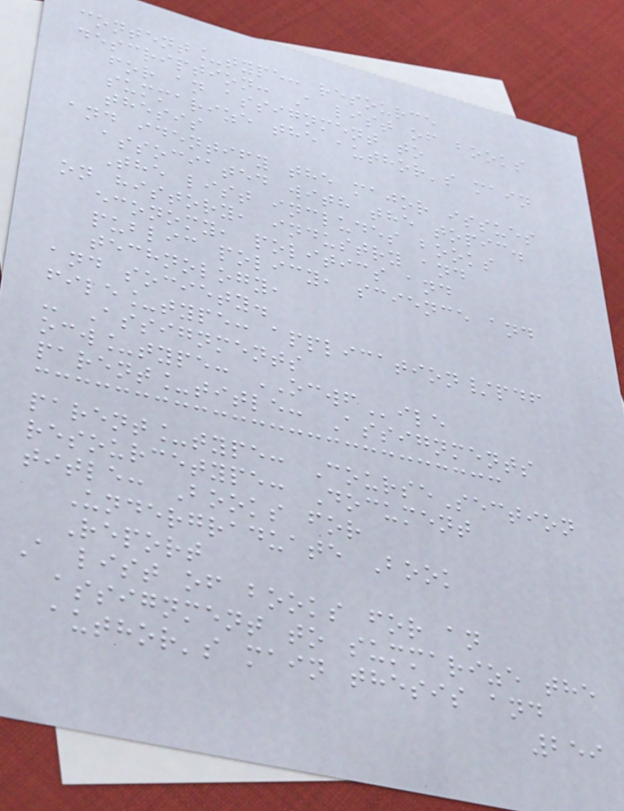content_type: resource
description: A list of books
for an assignment to
summarize the author's main
thesis
and identify the major issues
associated with the topic.
The list includes books
on history, industry and
economy, politics and
public policy, science and
technology,
and society.
file_type: application/pdf
- Assignments
ocw_type: OCWFile
parent_title: Assignments
parent_type: CourseSection
resourcetype: Document
title: Books for
Undergraduate Book
Report
A list of books for an
assignment to summarize the
author's main thesis and
259
